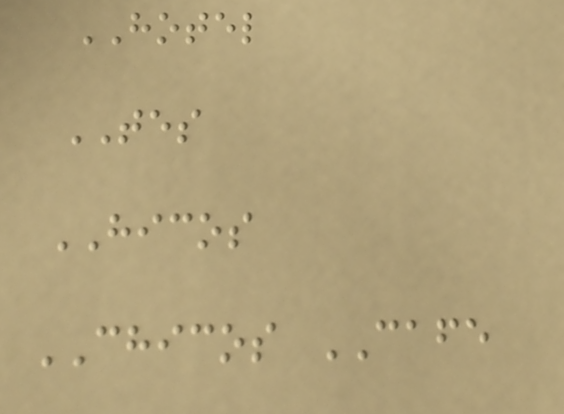HOTEL
TES
HICOS
CHICOS CAFE
